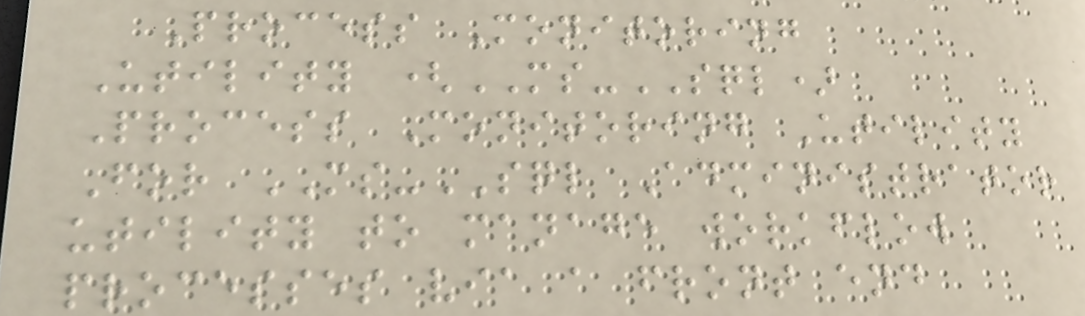Process Monitoring
Utility (MS-SQL)
Process Monitoring Utility
For MS-SQL Administrator
utility to manage workflow
processes via a front end
